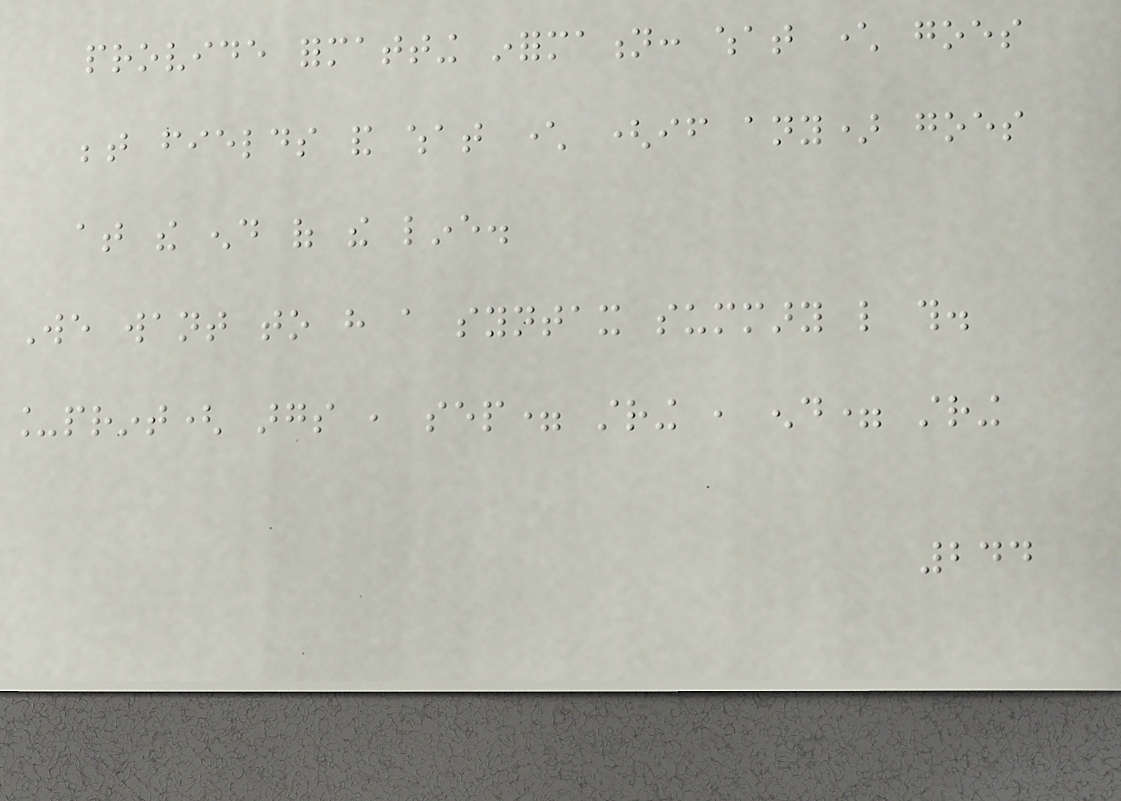provide formatting information: what character goes
between fields and what character (if any) goes
at the end of the line.
We want to have a syntax summary like this.
_print( args , sep= string , end= string
244
